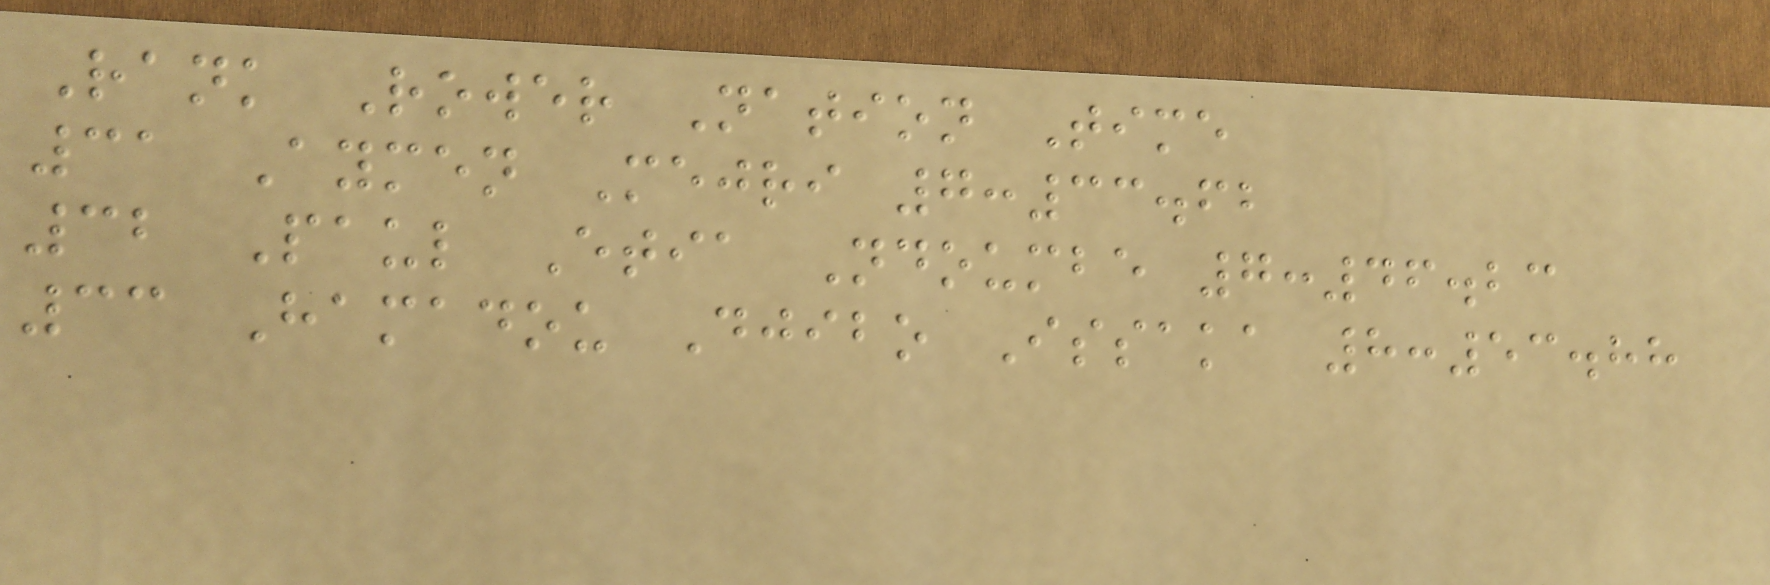Rank Rower Nation Time
31 Aymen Mejri 7:33.62
32 Paul Etia Ndoumbe 7:46.23
33 Hamadou Djibo Issaka 8:53.88
